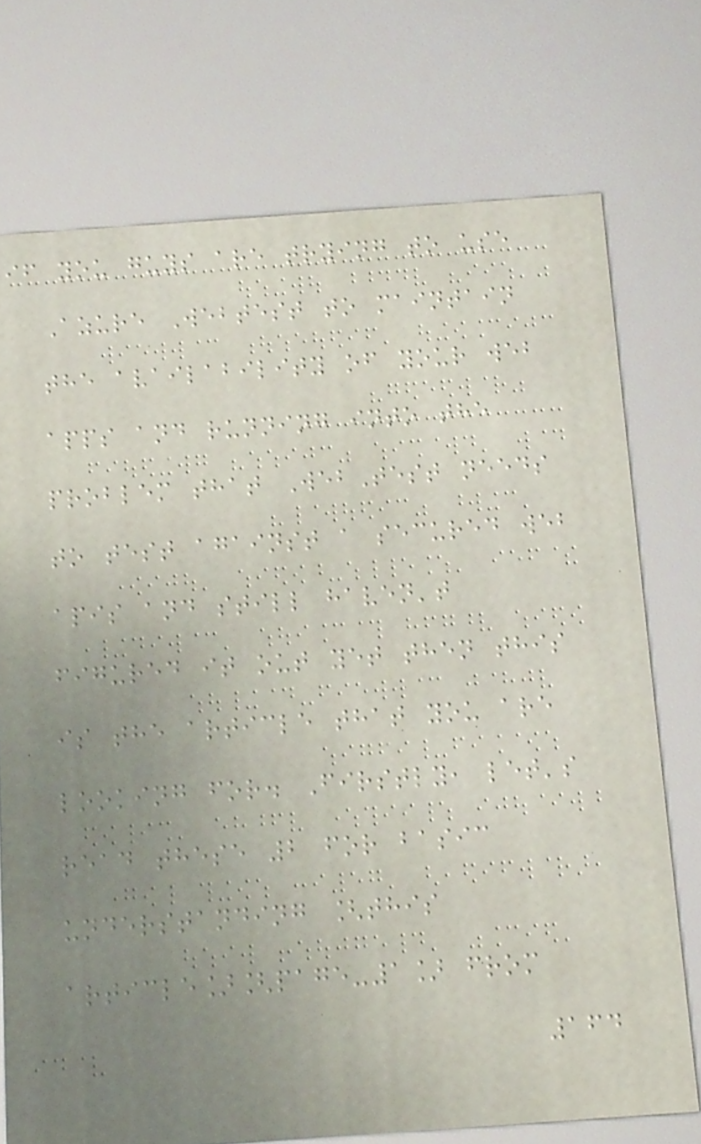if you guys are trying to use
Azure Webtest to maintain
the availability of your web
apps and running into the
problem that WebTest needs
to test against a secured web
apis and still haven't
figured it out yet then this
is the article that you are
looking for. Firstly, let's
read these 2 for basic
understanding [this
article][page-1] from
164
